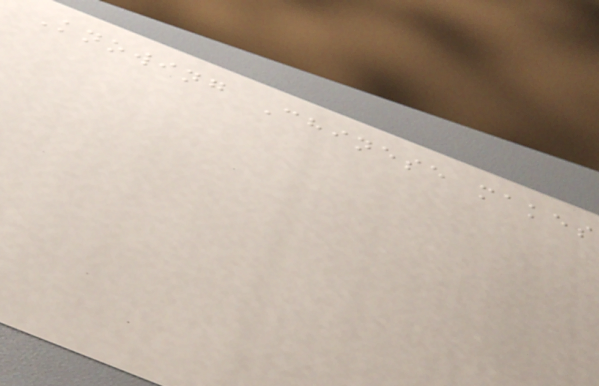Knowing Chinese makes
